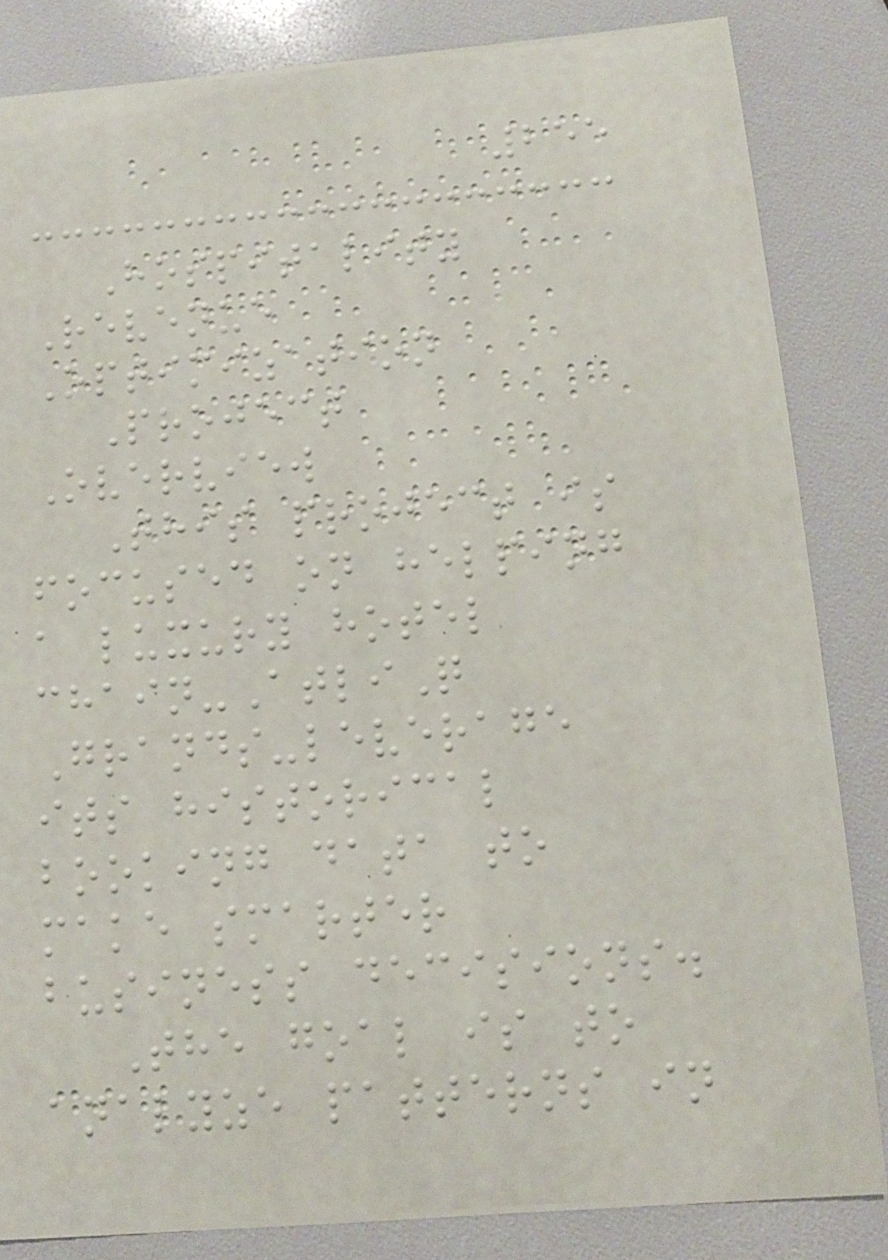255
Hospitality
Revenue
Optimization
Project
Overview
This project is
focused on helping
a luxury hotel
chain-AtliQ
Grands-leverage
its historical
booking data to
make smarter
business decisions.
The goal is to
analyze patterns in
